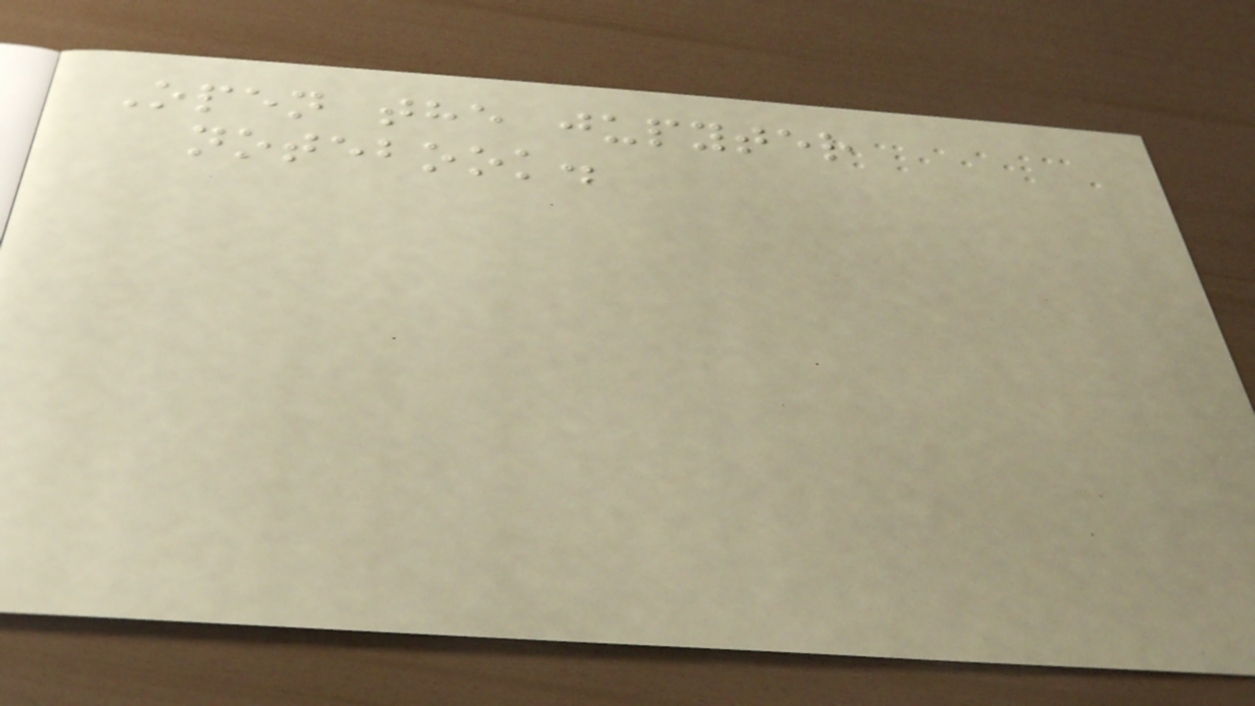Open the jupyter
notebook.
